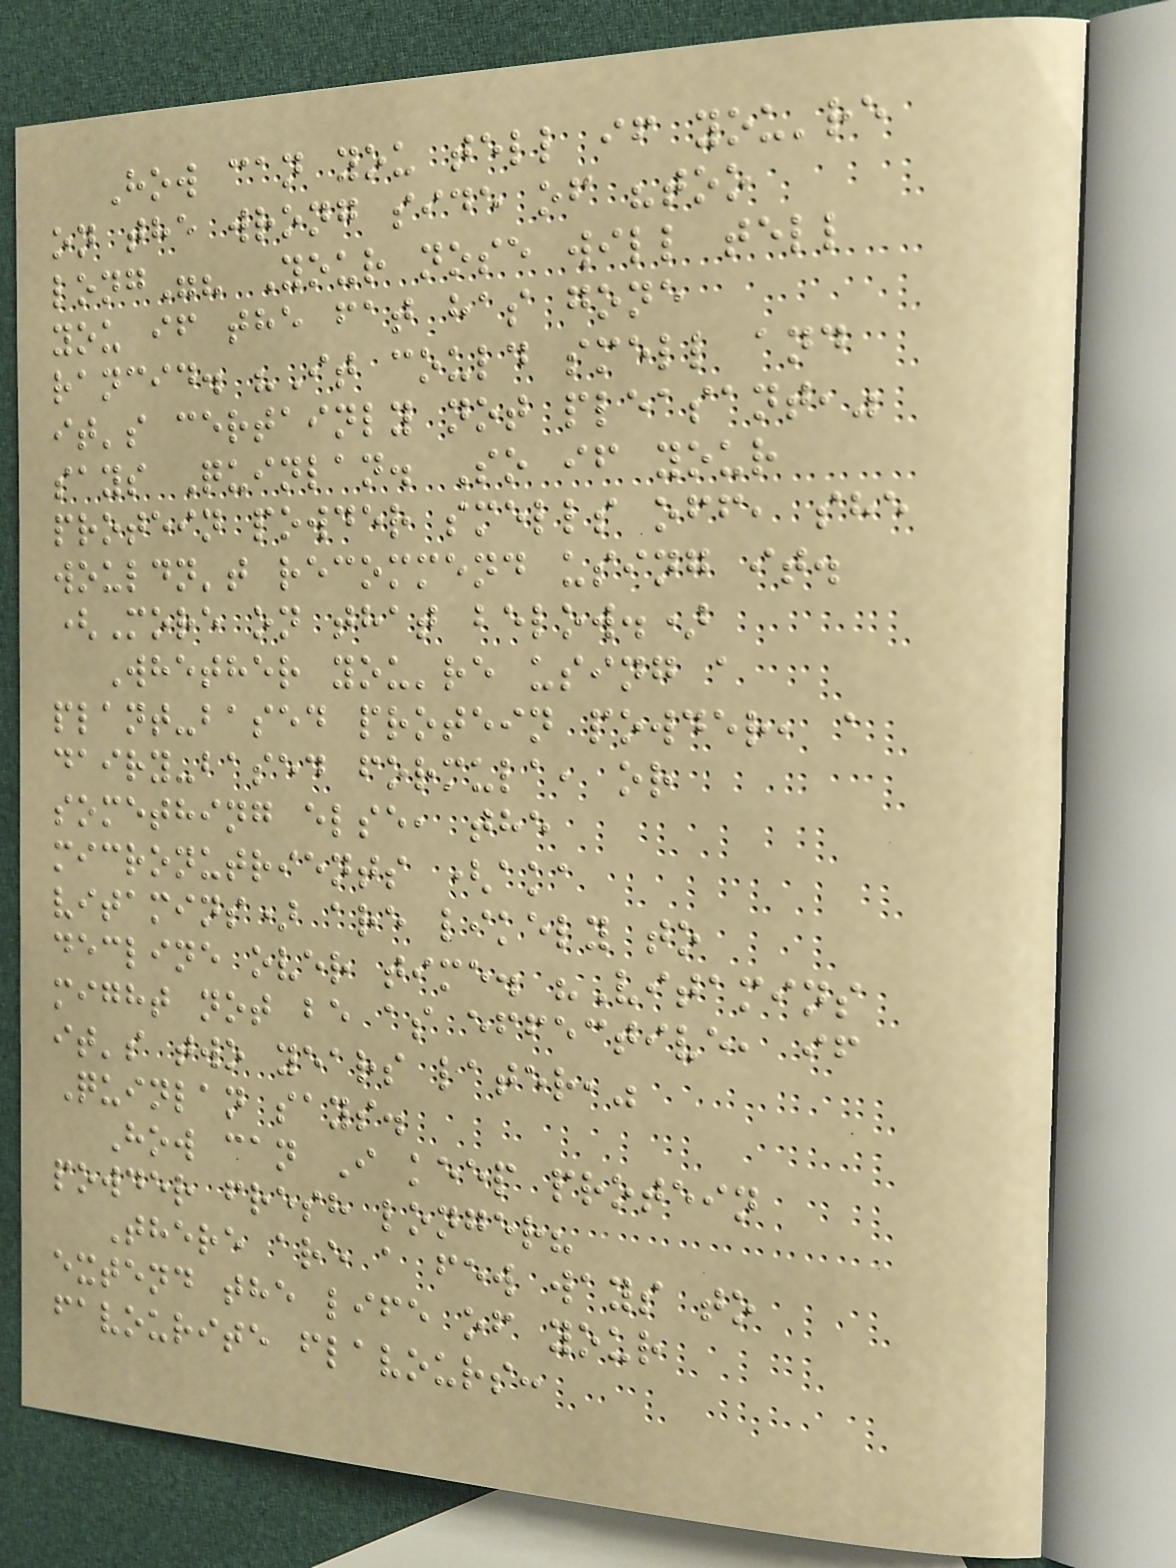How can you tell if you're
on the wrong side of "too
long"? Your nose will tell
you if the fat has gone
rancid. "It could smell and
it's certainly not pleasant,"
says Quinlan. So if your
protein powder smells off, she
wouldn't recommend using it.
(More on that below.)
Whether you're using a
plant-based protein powder, a
dairy-based formula, or
something else, the
micronutrients (aka
vitamins) are likely to
decline over time. "Vitamins
might not be as effective, if
it's two years later,"
Quinlan says.
How can I keep protein
powder fresh longer?
There are a few ways to
extend the life of your
favourite flavours:
